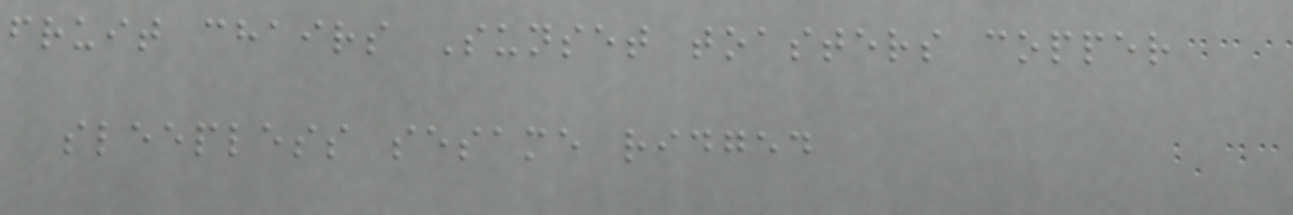fruit chairs Sunset toasters copper
sleepless sesame ridged
